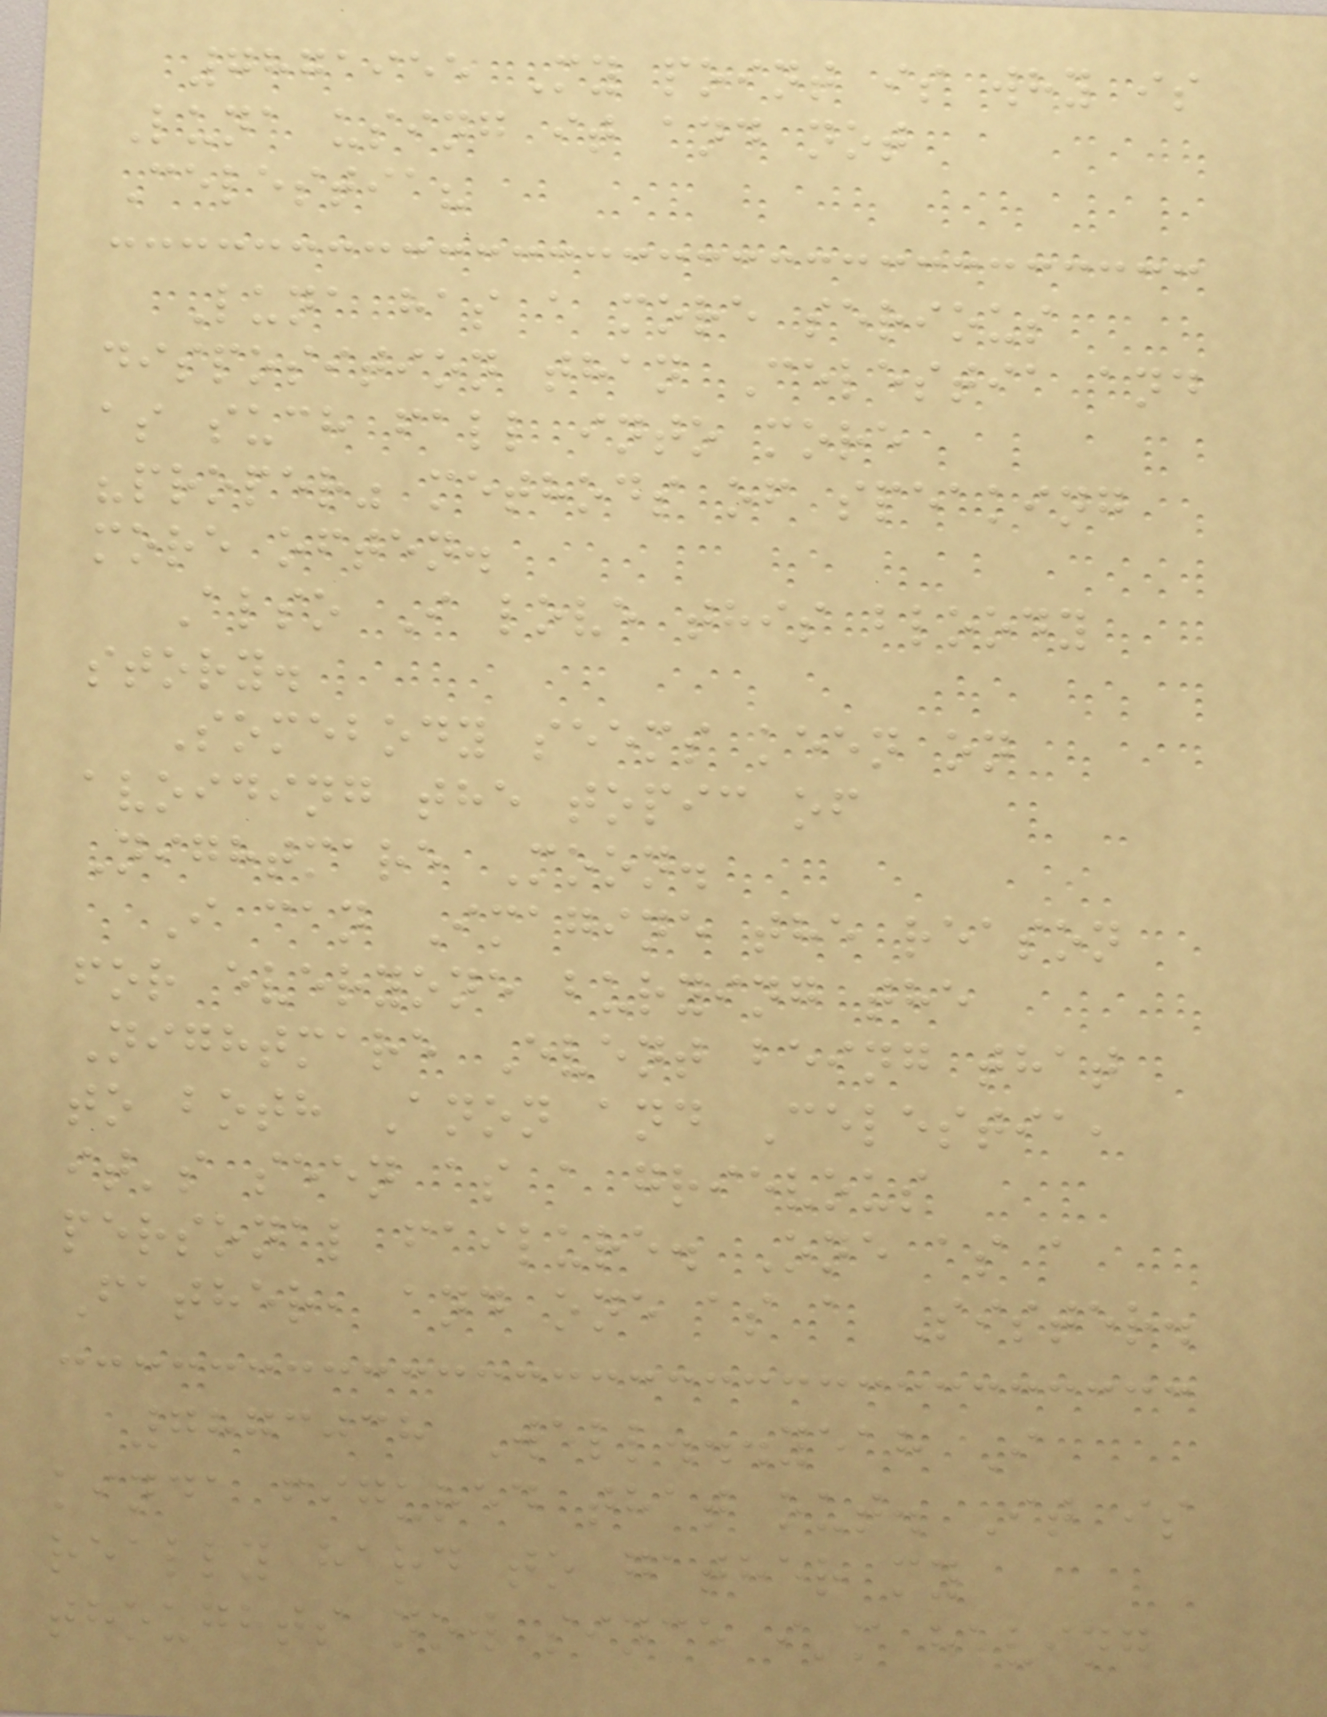7871955 My point is why is
Luna using it and not
Celestia?
Luna has a more serious
disposition than Celestia and
as such fall into more
"proper" methods of speaking
more often.
Also I love this bloody
story.
Somebody seems keen on
avoiding the topic of
Nightmare Moon.
I can Imagine the reason
for everyone burying the
Nightmare Event being that
to both Anon and Celestia,
it's seen as a grievous
personal failure. One as a
Father, and one as a Sister.
7873038 Well...yeah I
kinda figured that out. It is
really hard to gather my
thoughts now since i'm having
